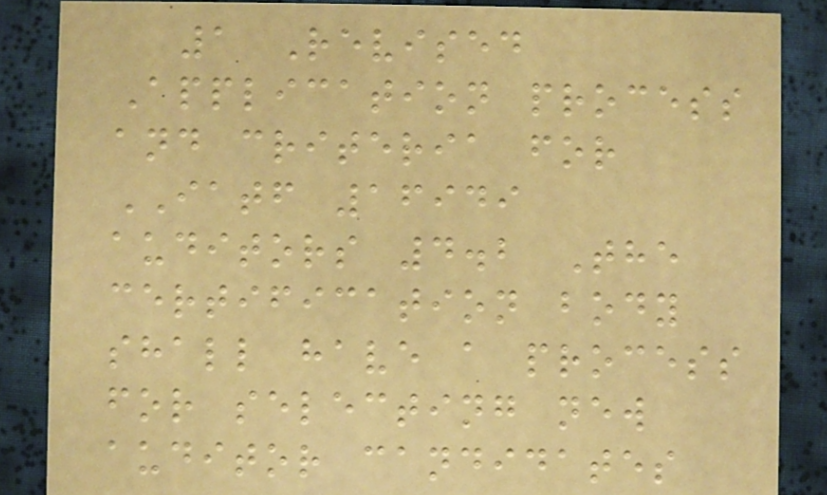1 Revised
Application process
and criteria for
IATF 16949
auditors 4.2 The
certification body
shall have a process
for selecting new
auditor candidates
